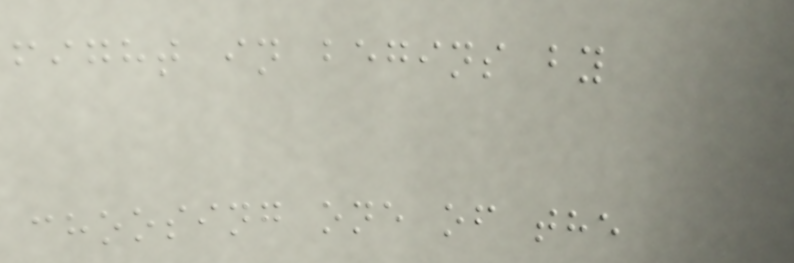fight in begins by
choosing one of the
